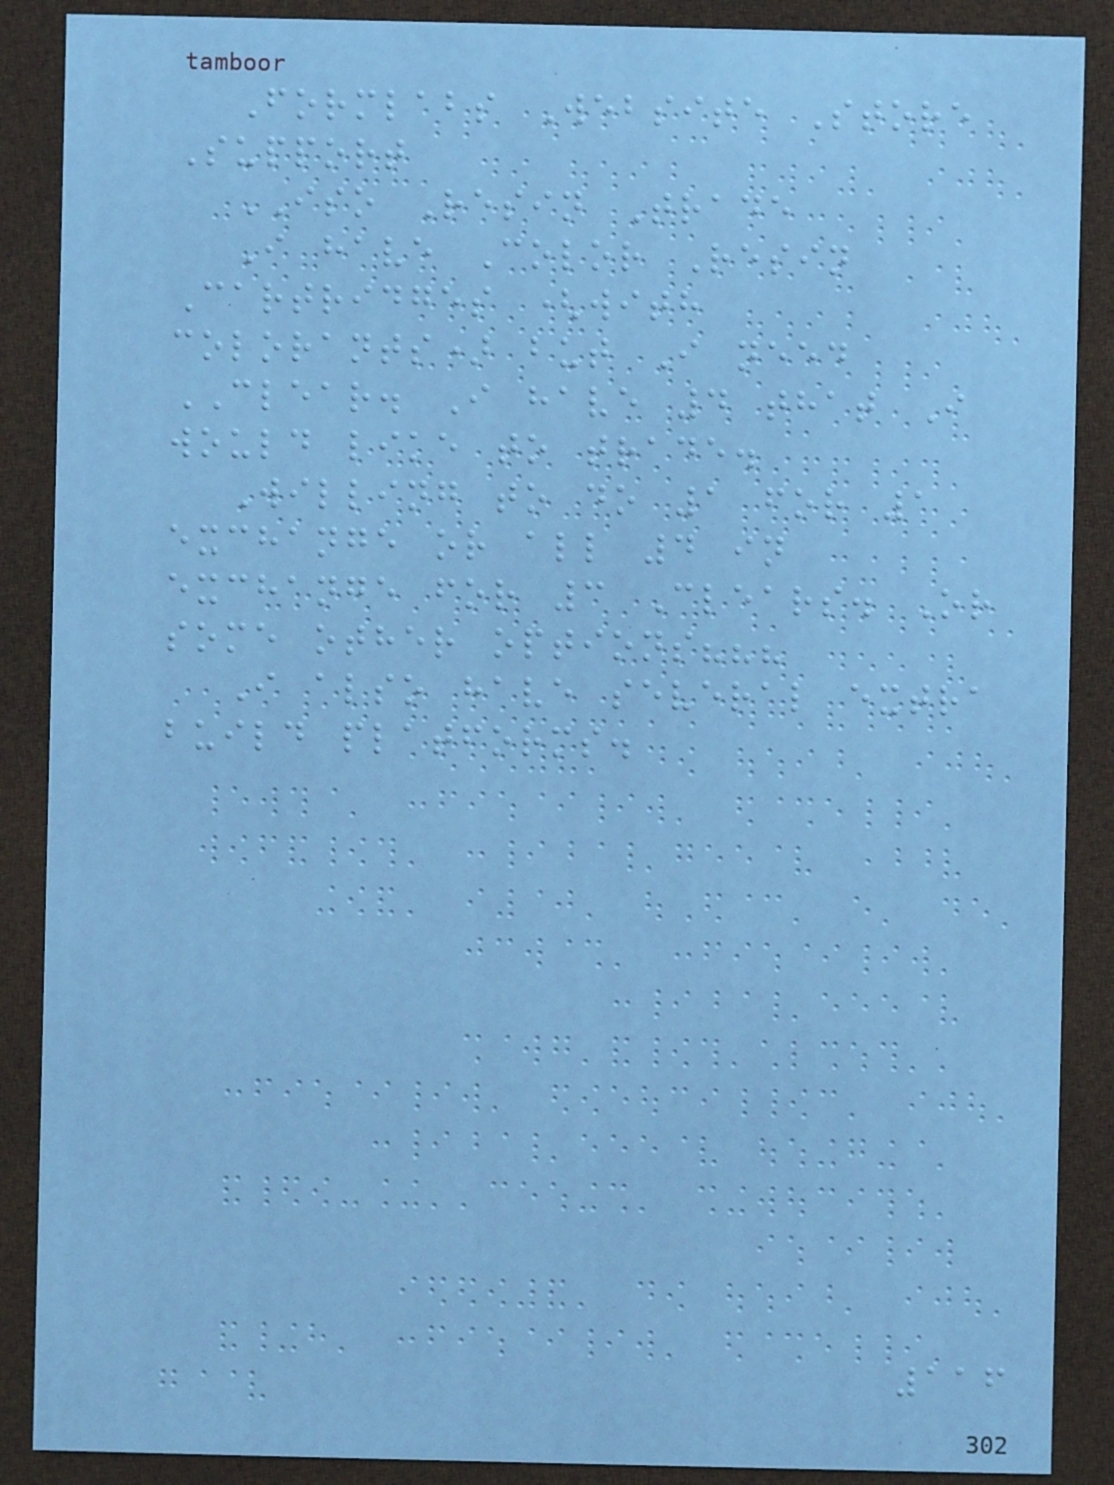Formlabs Website Store
Support
ISO Resin Trade
I have Color Resin
Cartridges (with
colorants) but I need
CLEAR. I have 4 that I
would like to trade.
Willing to do 1 for 1
exchange or all 4 in
exchange for 3 Clears. Or
some other options???
I also have several extra
build platforms.
116
